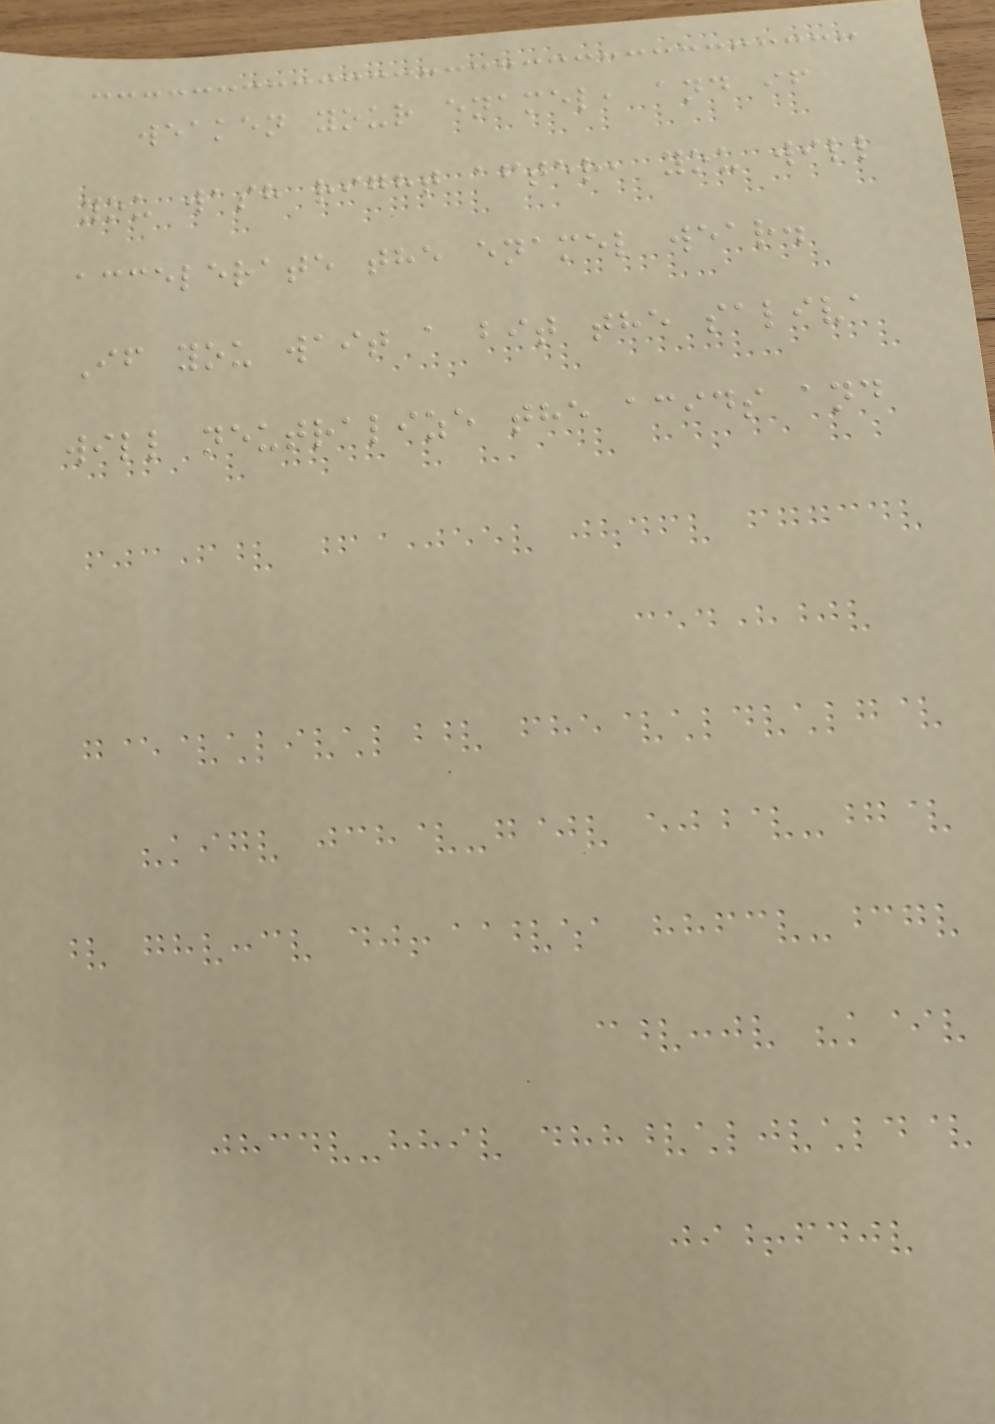weaken your enamel, and if
you wash right after, you will
accelerate the enamel wear.
If you wait a bit the saliva
will neutralize the acids and
